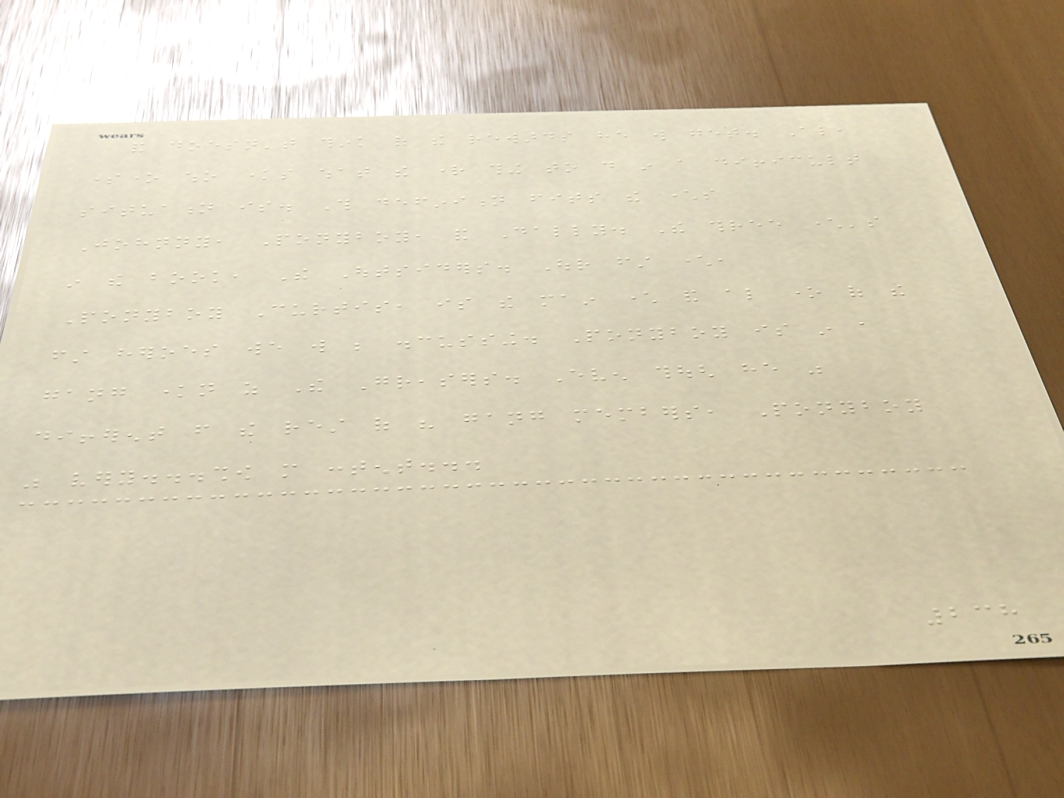and doesn't think of the rewards he will get. Also,
someone who knows what the right thing to do in a difficult
situation is. This definition fits the characters
Johnny, Ponyboy, and Dally. The three character's
in the book, The Outsiders. Our first character,
Ponyboy Curtis, is the main character and also one of the
first heroes we will be discussing. Ponyboy is in a
gang known as The Greasers. Even though he was
different from the rest of his gang members, Ponyboy
was very...show more content...
238
